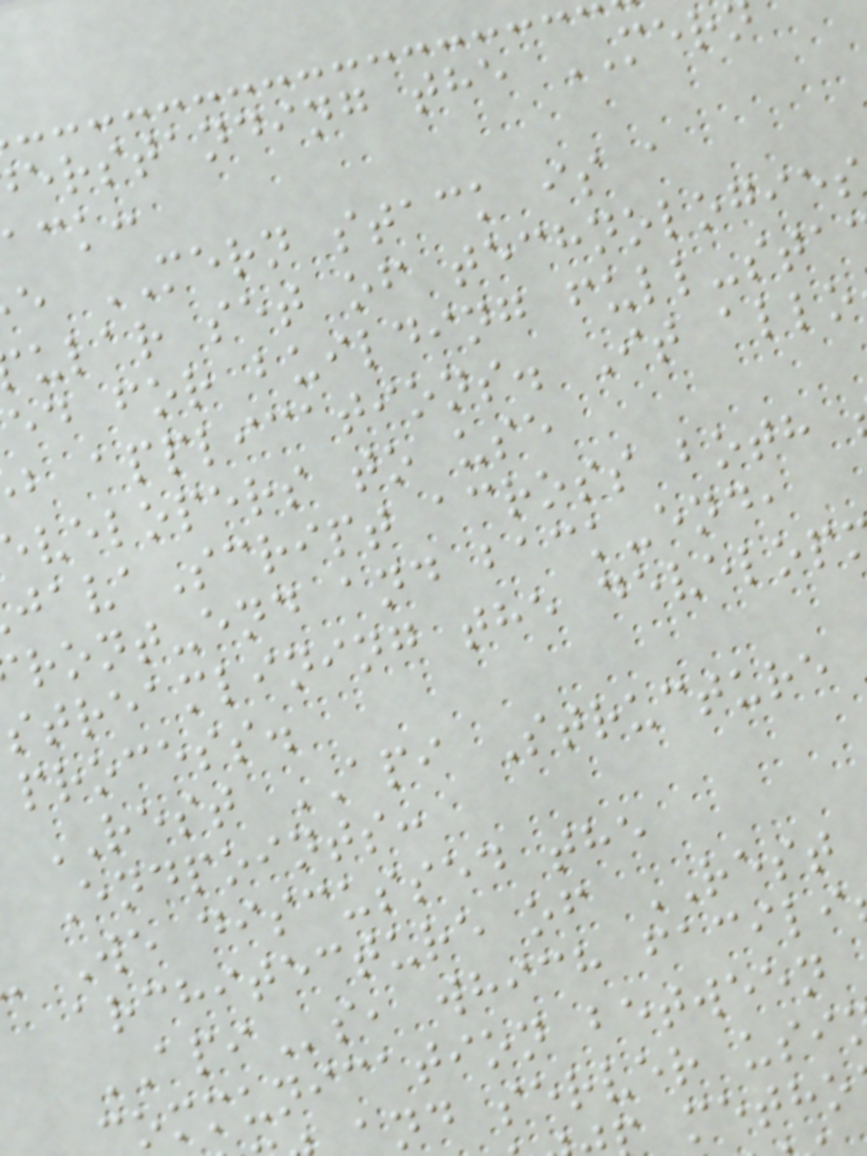erstanding the MER
ack:
e MERN stack is a
ular set of technologies
ed for building full-sta
b applications. It allo
velopers to use
avaScript across both
ront-end and back-end,
streamlining the develop
process.
REST API Structure
Endpoints:
We discussed the
architecture of REST
APIs, which facili
ommunication between
nd server usi
